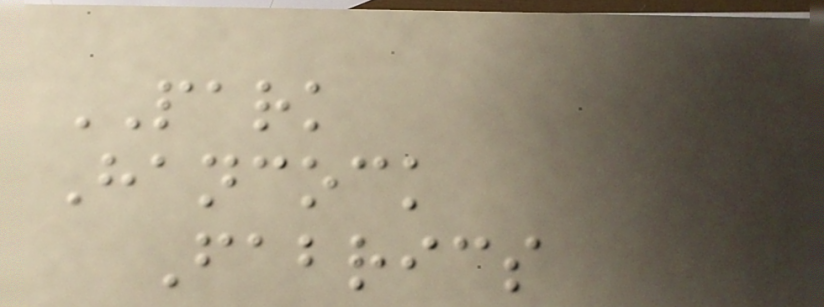PARK
Hancock
Fabrics
